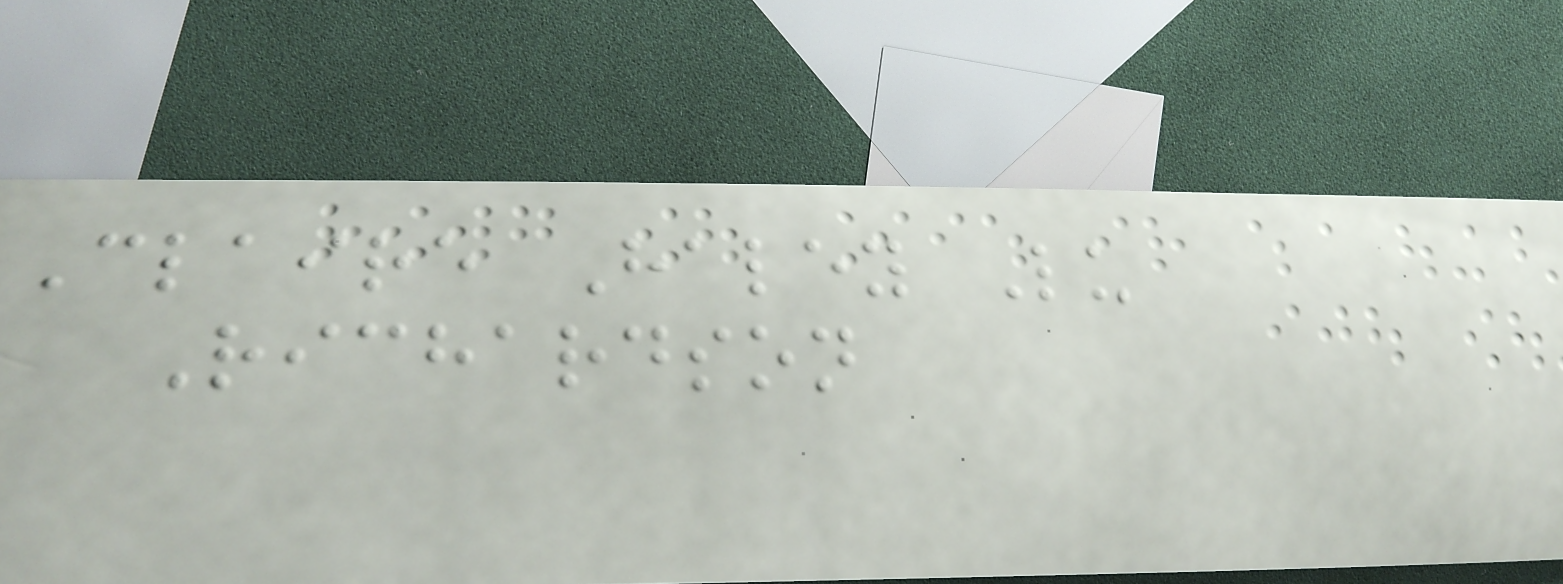Claire Haley Lu
Richardson
